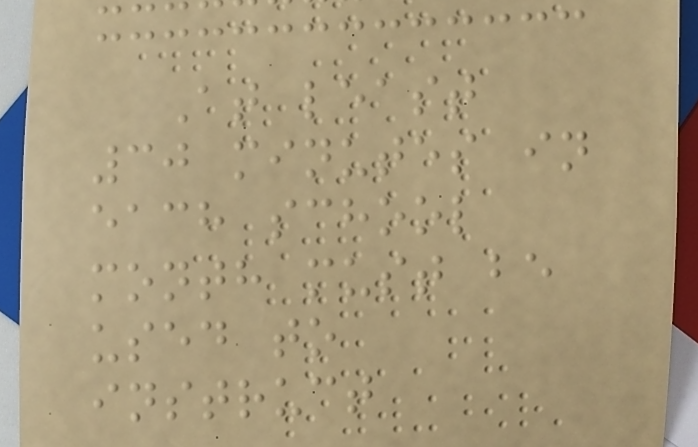At least
30 minutes in
each school
month must be
used to
instruct
